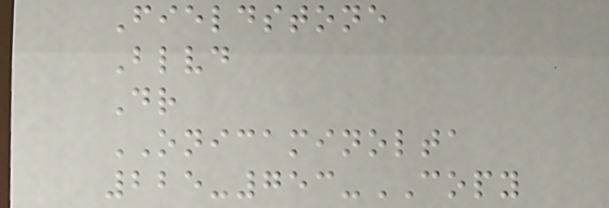Fieldstone
Blvd
Dr
ONICAMINOLTA
225-753-COPY
